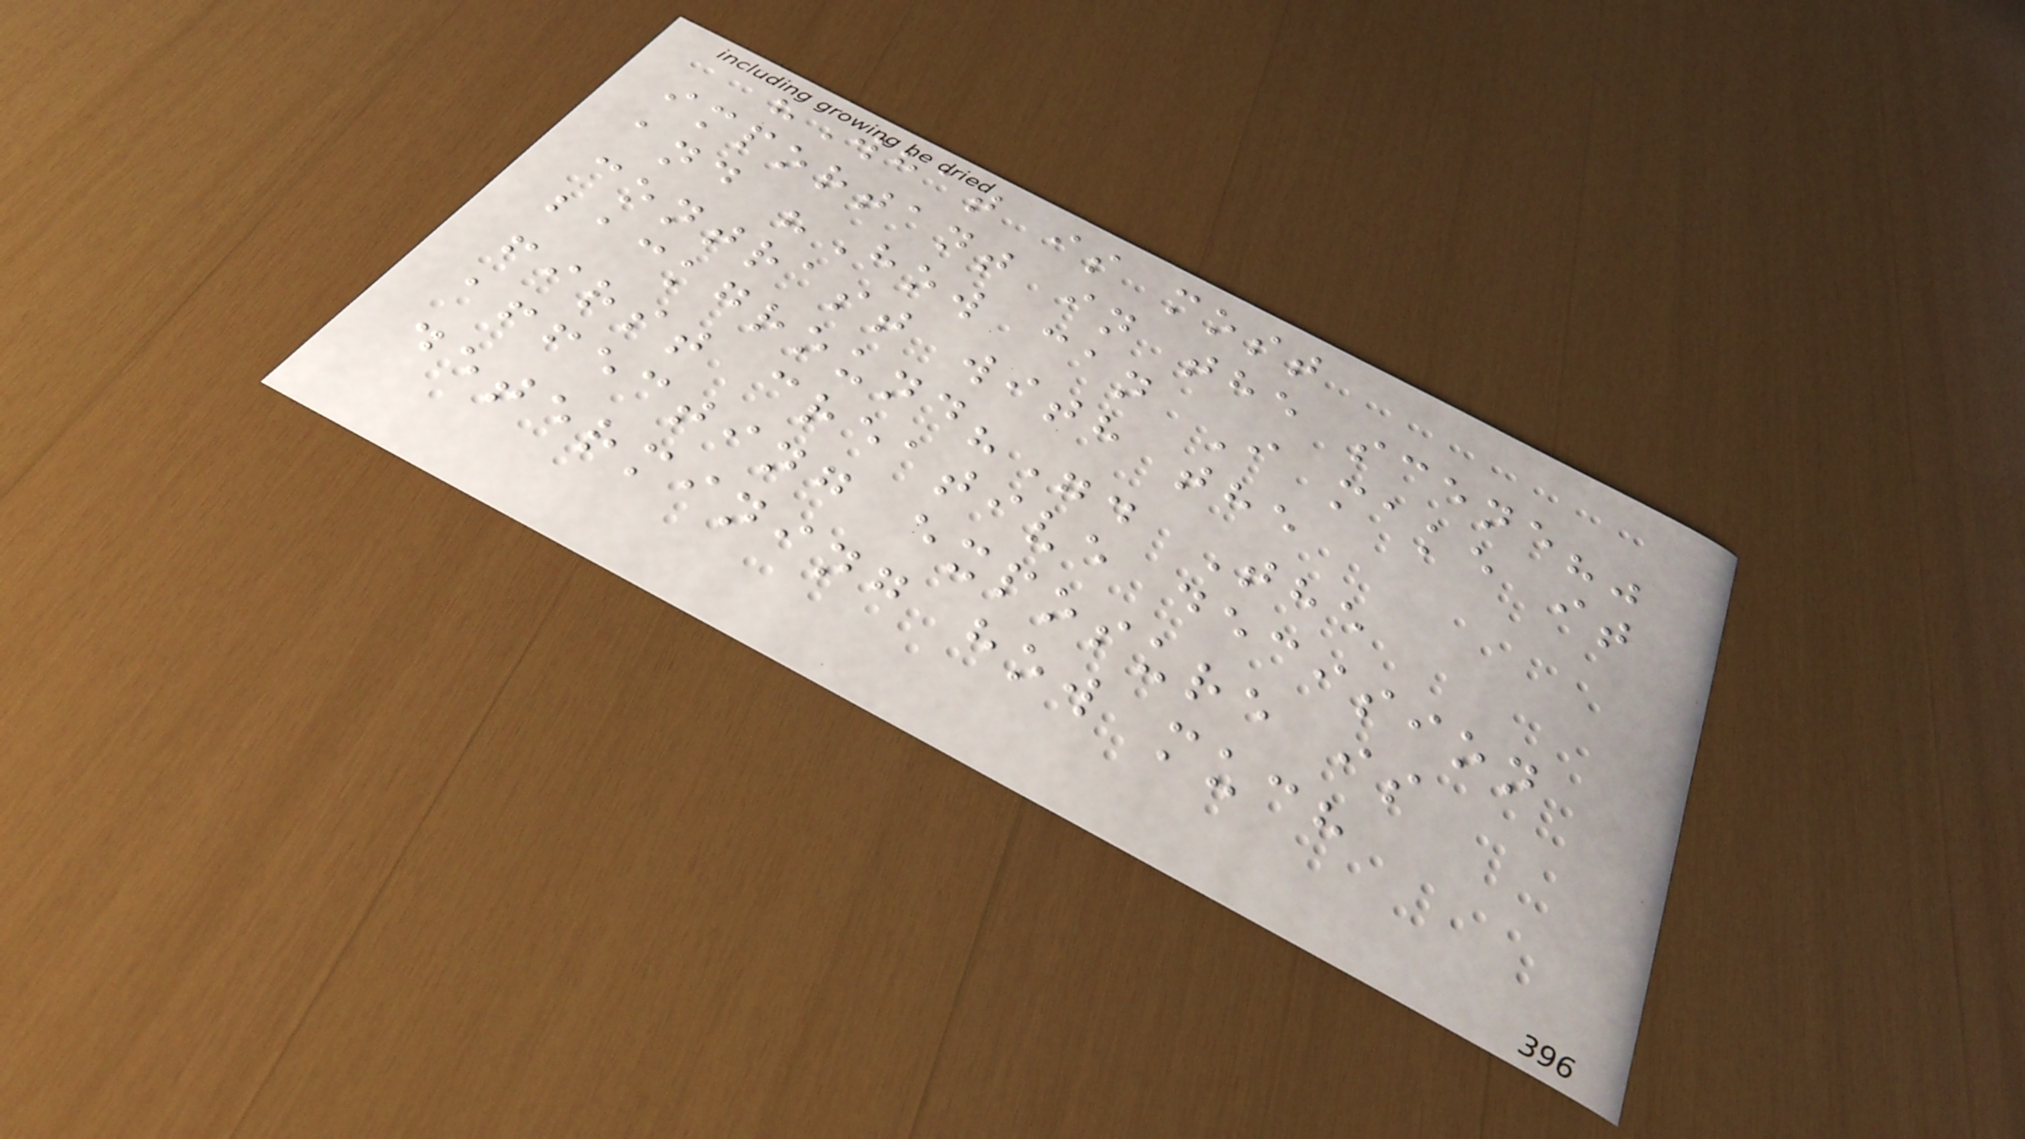"What is most
important in the scene?"
and "How can I make it
contrast with the
background?". The
first creative decision
affecting exposure is
determining how much
